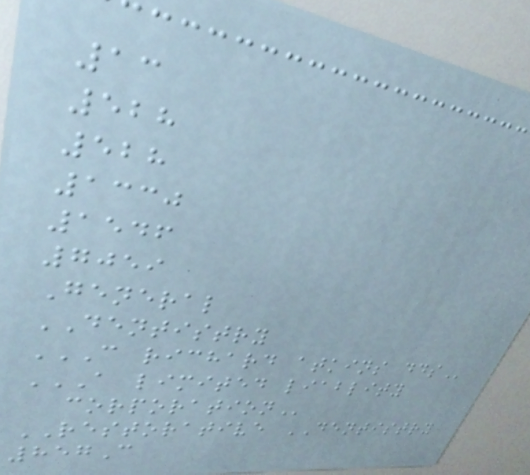13
528
528
1330
1546
7059
General
DENTISTRY
C RICHARD ATKINS DDS
A LIMITED LIABLITY
CORPORATION
RESTORATIVE DENTISTRY
857C
